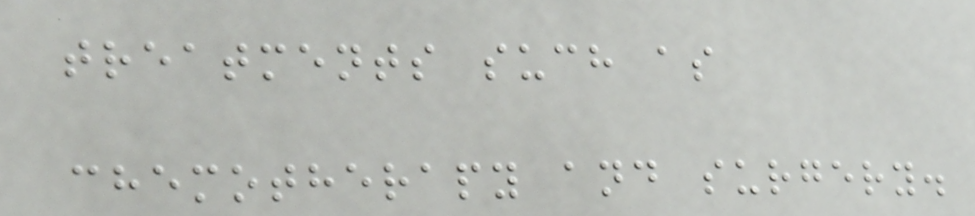treatments such as
chemotherapy and surgery.
